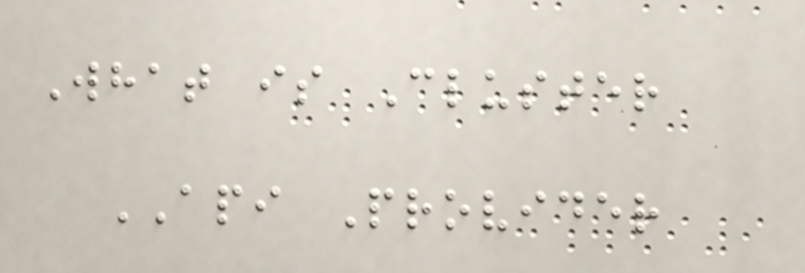What is Cluster
API Provider
